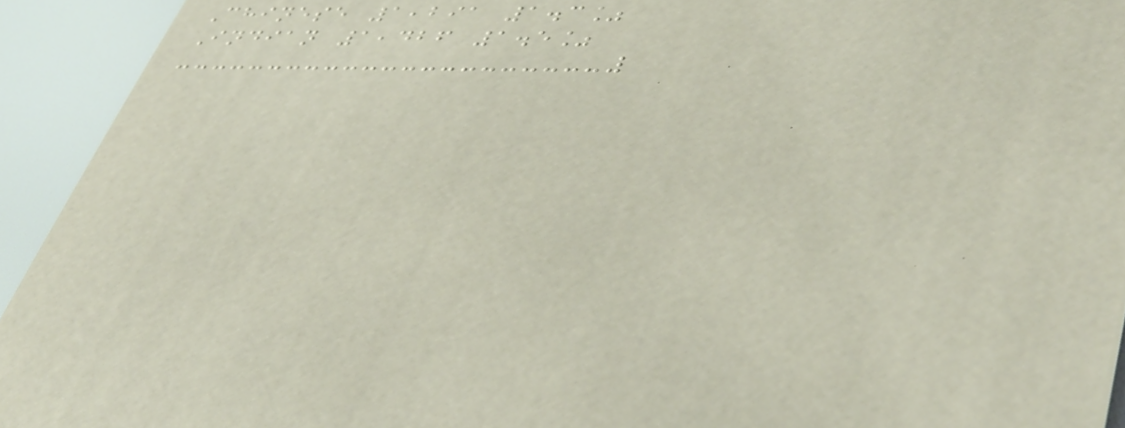Chinese 1,291 1.3%
Indian 1,426 1.5%
